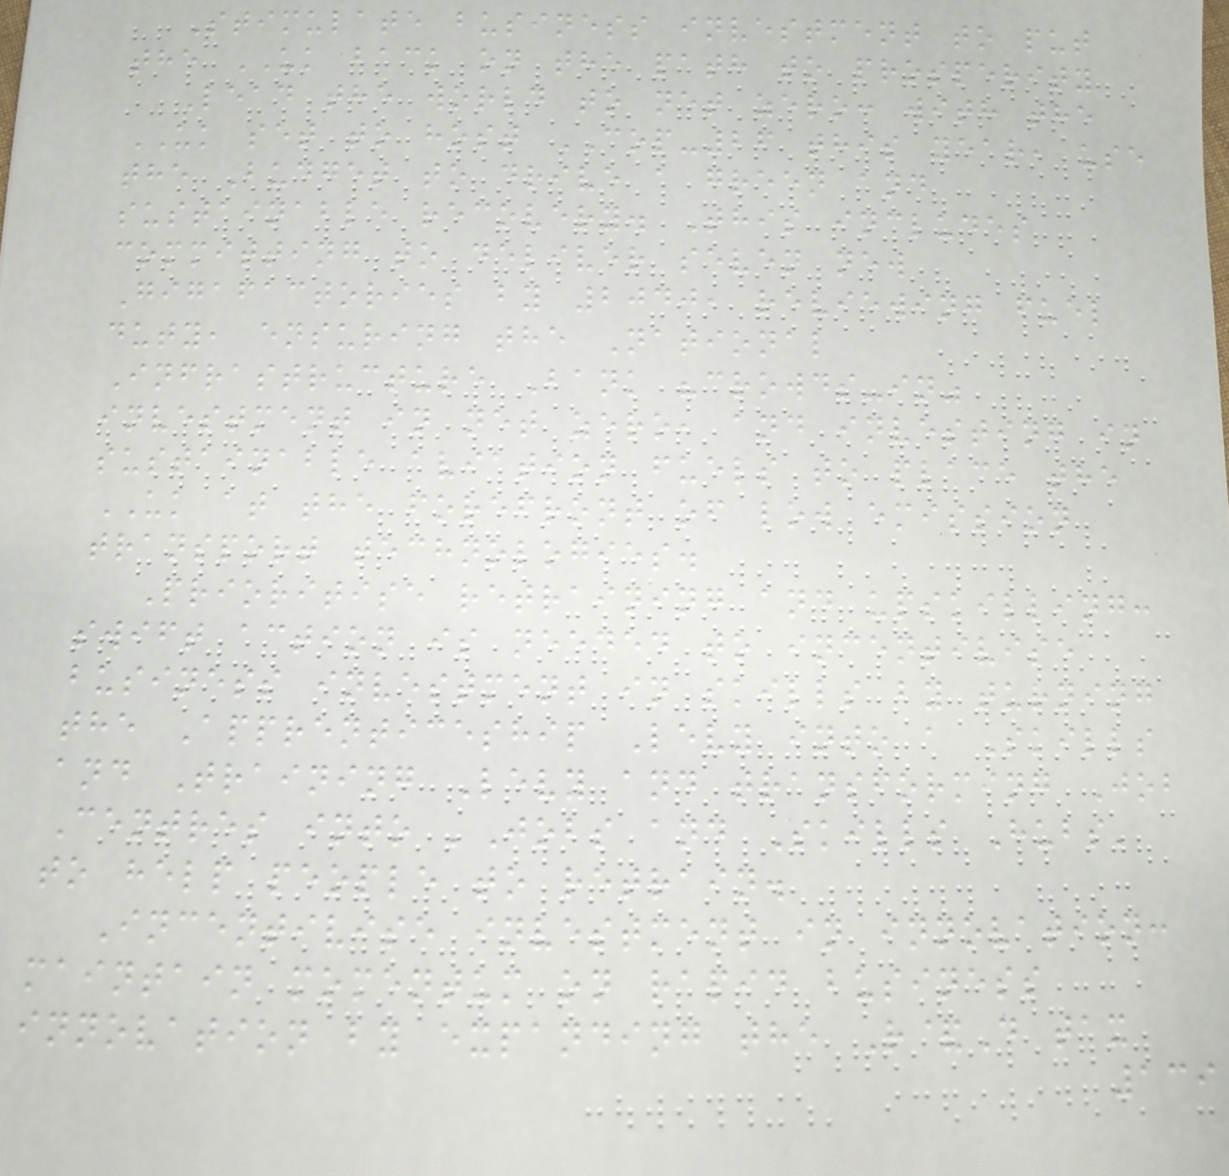Stimulate business investment to put
the UK back on the path to prosperity
Lead the world to net zero: with the
UK set to host COP-26 this year, use
the Budget to drive a green and
sustainable recovery. This includes
committing to deliver seven new
Gigafactories by 2040, reviewing fuel
duty, ensuring the National
Infrastructure Bank "crowds-in"
investment in net zero, and investing in
sustainable aviation fuels to place the
UK at the forefront of low emission
transport technologies.
Prioritise retraining and upskilling:
swift action is needed to incentivise
business investment in skills by turning
the Apprenticeship Levy into a Skills
and Training Levy and transforming Job
Centres into 'Jobs and Skills Hubs'
to help people to retrain.
Incentivise investment in innovation:
maintain momentum on rapid business
innovation by expanding the R&D tax
139
